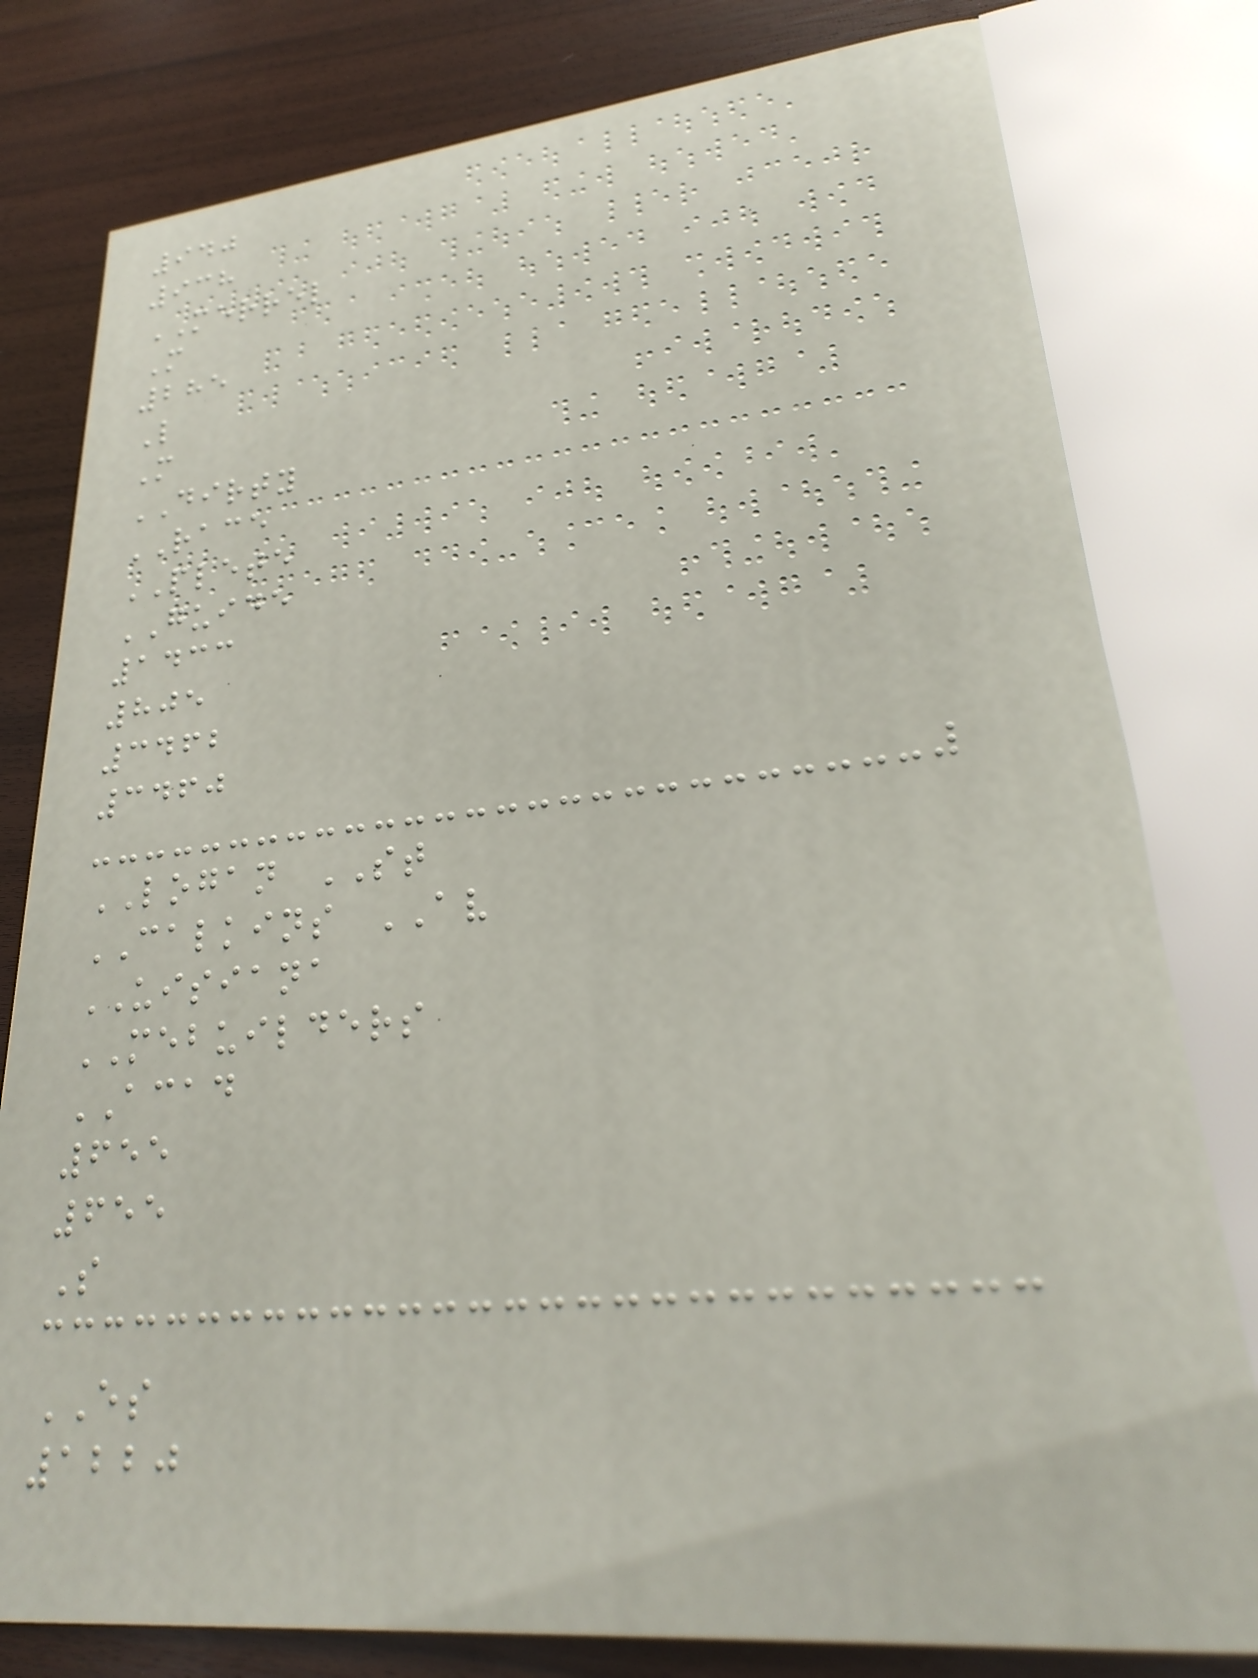940
938
MERREL
M
285
L
M
DIRTY
RACE
PLETE
GUIDE
1433
805
3462
3460
LOGAN ST
CALKINS AV
UISIANA
MEBUILDERS
ACAD
655
655
S
ES
1220
